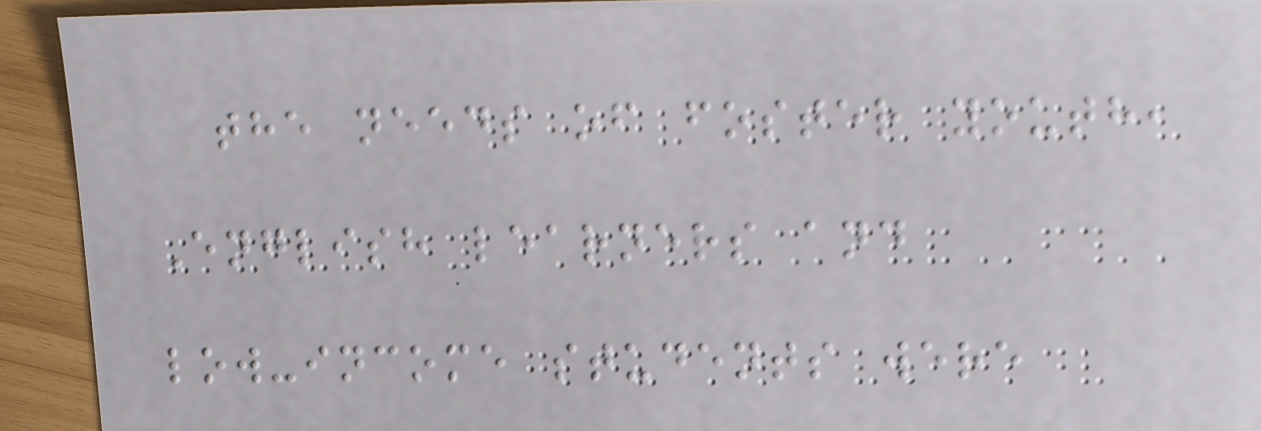the needs of foster youth,
English learners and
low-income students were
